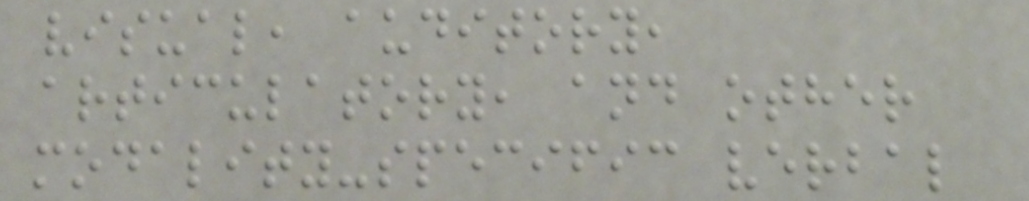visual, auditory,
articulatory, and other
modality-specific verbal
